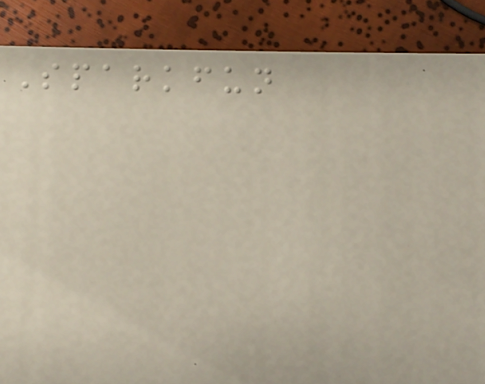Sparkfun
